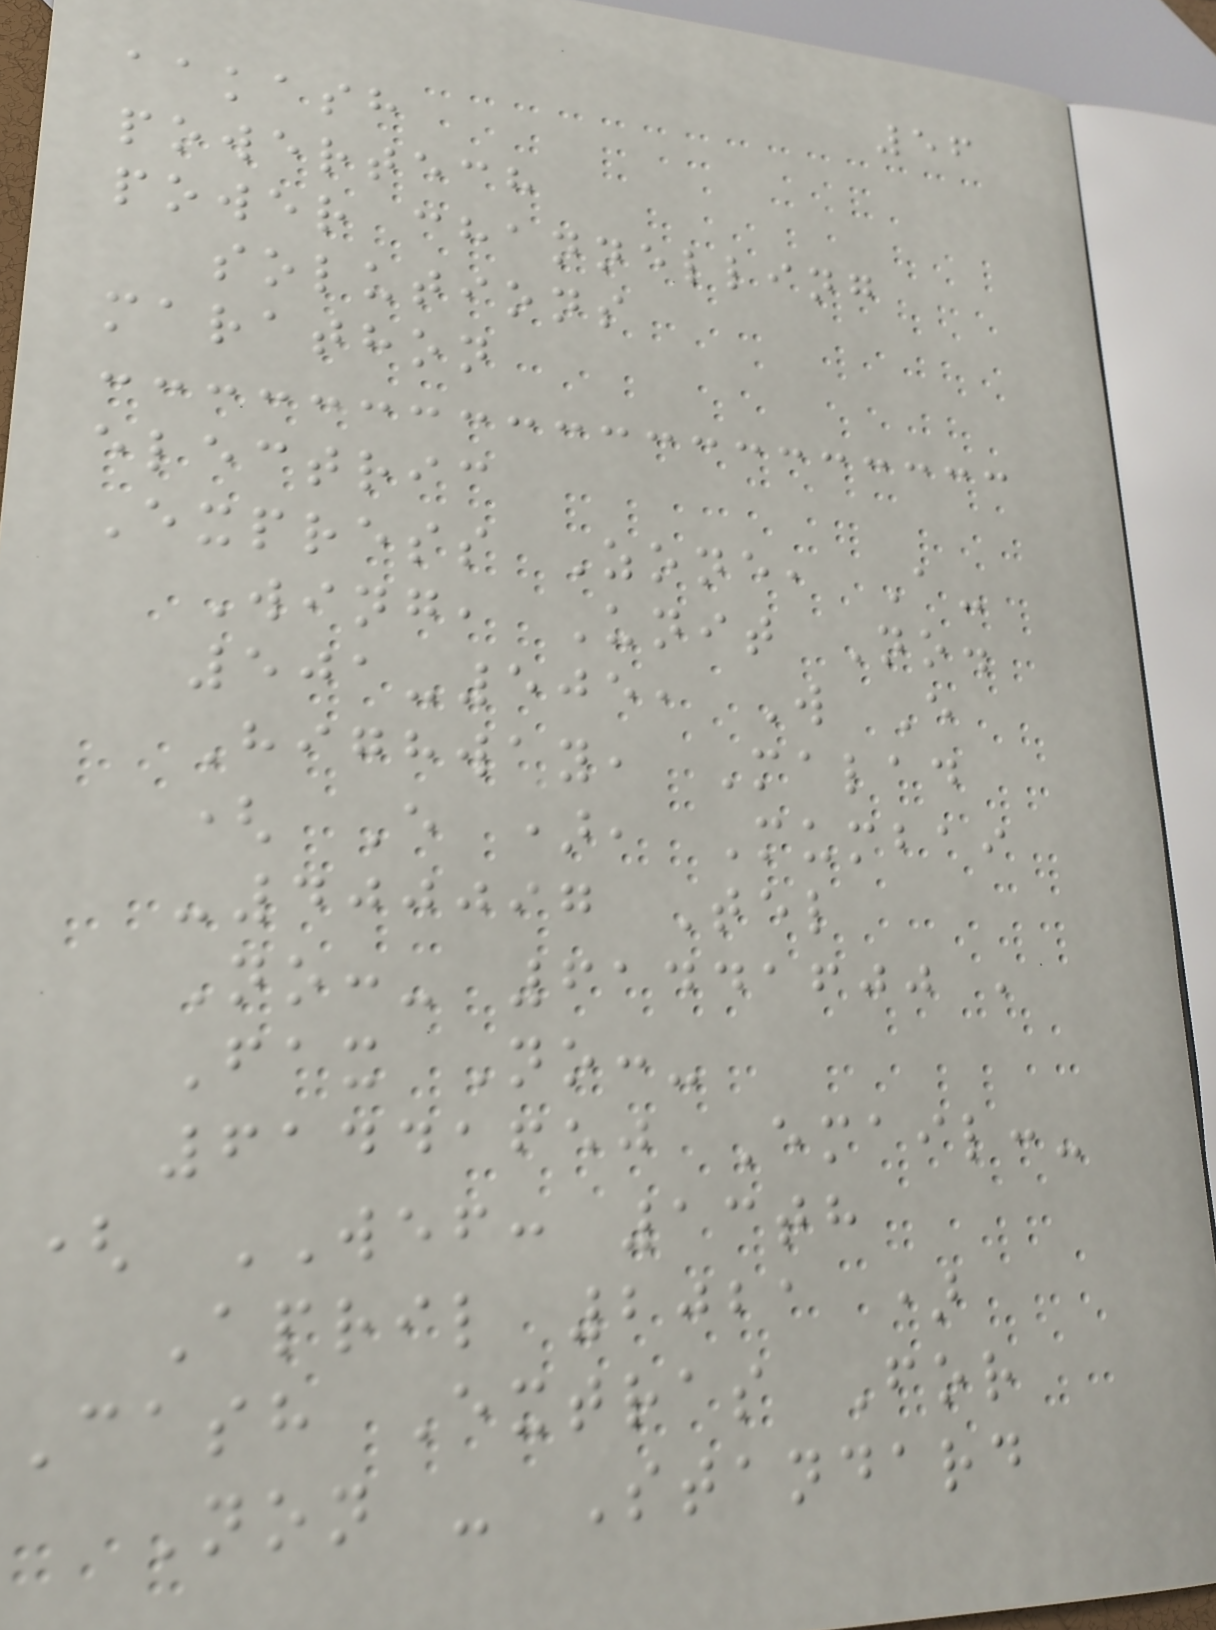56
aakash
powertech
power channelling
solutions
marathon
electric
Express Zone, A-
Wing, Unit No.
501-505, W E
Highway, Malad
( E ), Mumbai
-400097 Tel
No:- 61441600 ,
Fax No:-
61441650 Email:-
( WEF: 13th
April 2021 )
Cash Extras For
Non - Standard
